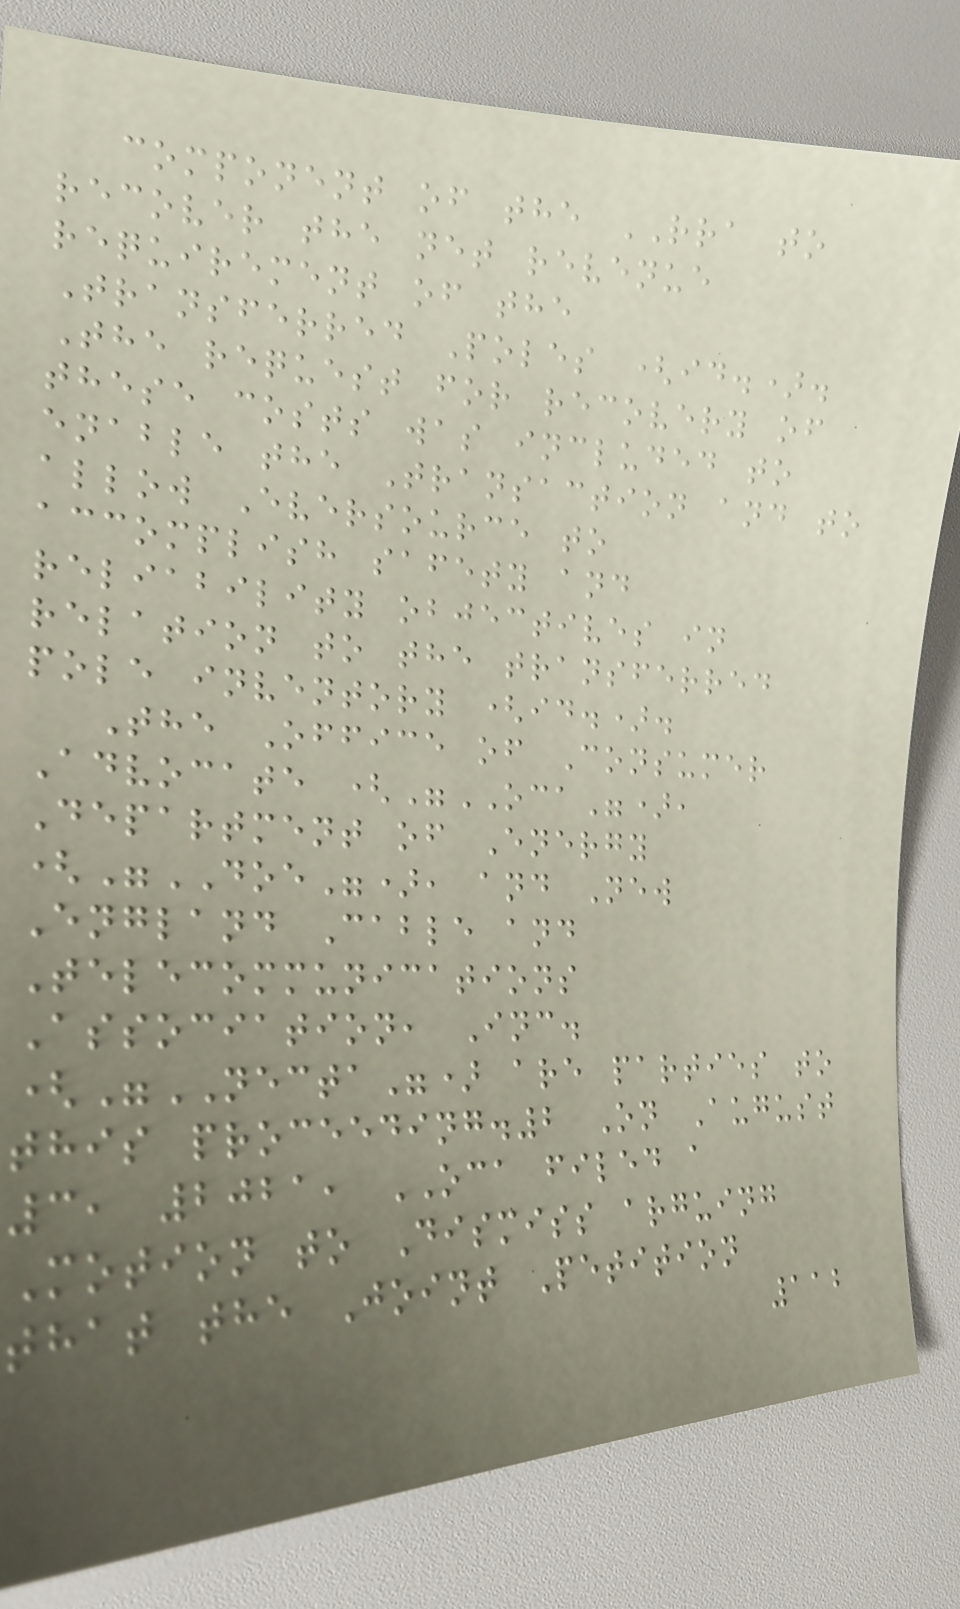component of the RRA to
recover the net revenue
requirement of the
Transferred Poles (id.).
The request for recovery of
these costs was included to
enable the Transaction and to
allow Eversource to
accomplish safety and
reliability objectives in
relation to the transferred
pole inventory (id.).
The Office of Consumer
Advocate ("OCA"),
Department of Energy
("DOE"), and New
England Cable and
Telecommunications
Association, Inc.
("NECTA") are parties to
this proceeding.2 On August
3, 2021, OCA filed a
Motion to Dismiss arguing
that the Joint Petition
112
